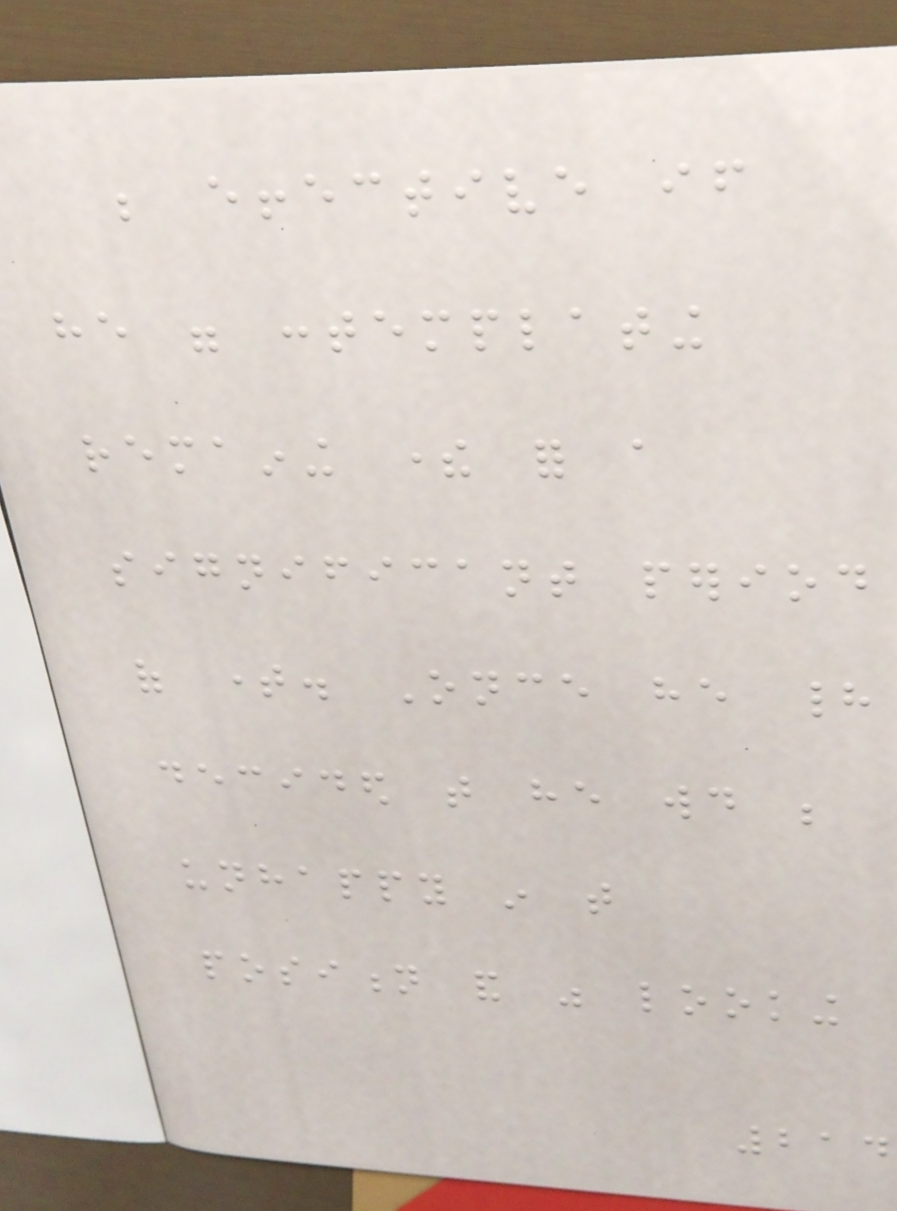be effective if
he were contemplating
remaining there for a
significant period
of time. Once he had
decided that he would be
unhappy in that
position and was looking
214
